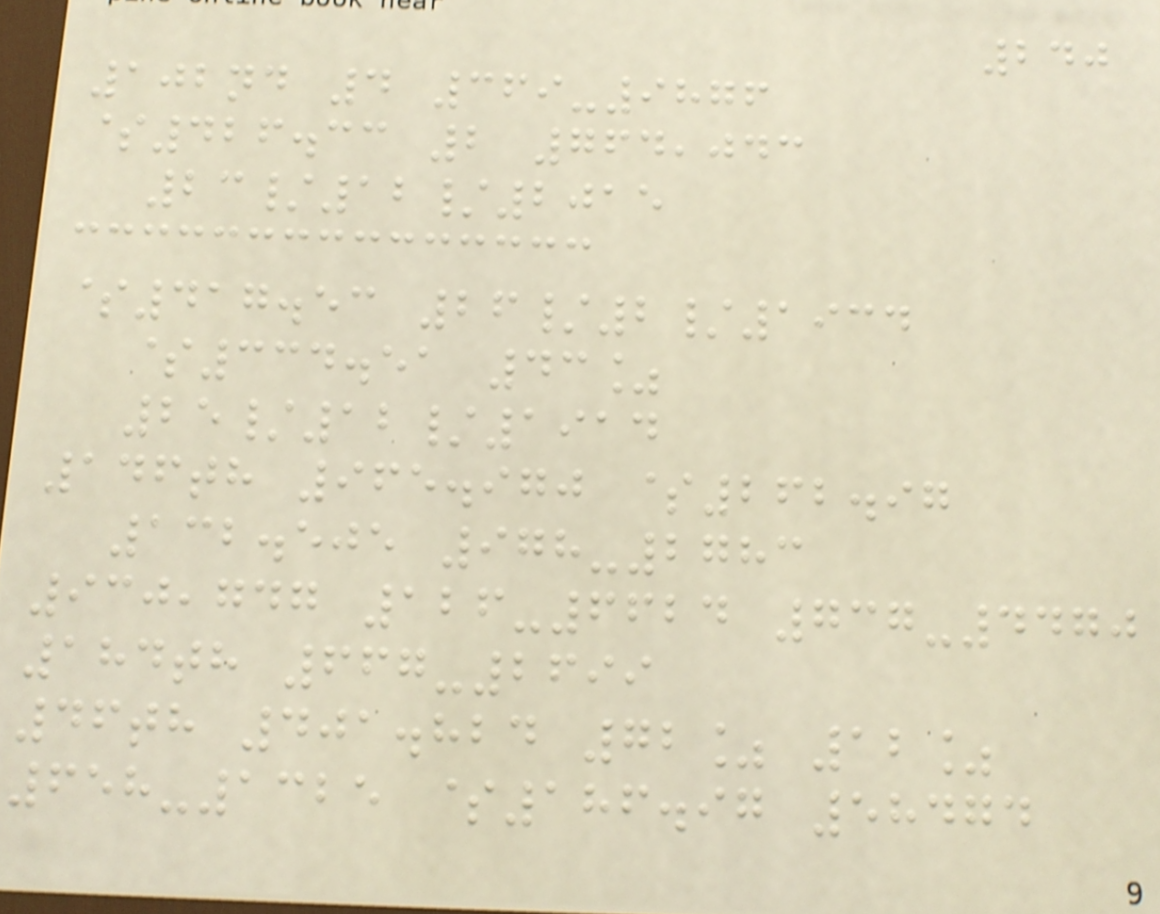240
102nd 4 369-9876
$426.33 2 764,043
23/12/2015
$417.53 26/2/1934
$334.51 43%
25/12/1914
146th 965.970 $262.97
132.505 978-2783
930,747 126-6624 737-4470
184th 667-2699
46th 401.824 72% 12%
658-1325 $186.97 58474
